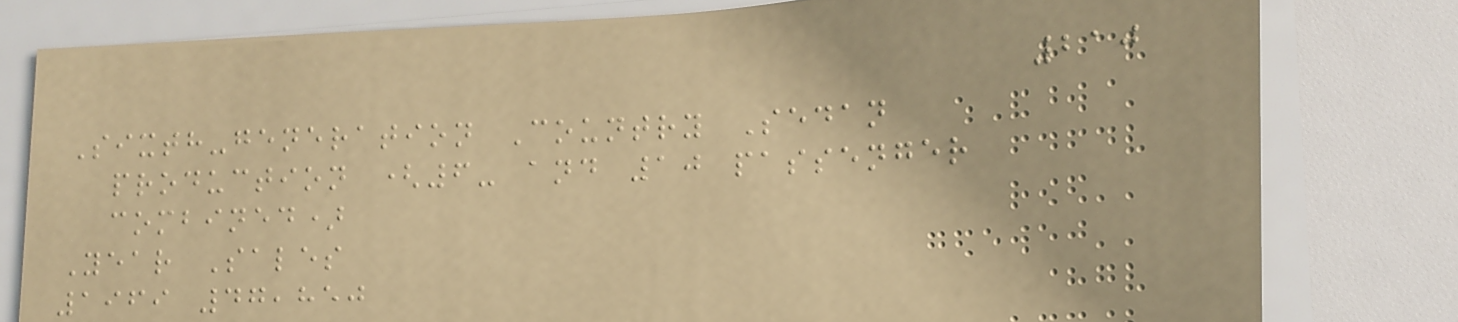210
Sixth-generation Country Sedan
production (6- and 10 passenger
combined)
Year Sales
1969 47,850
